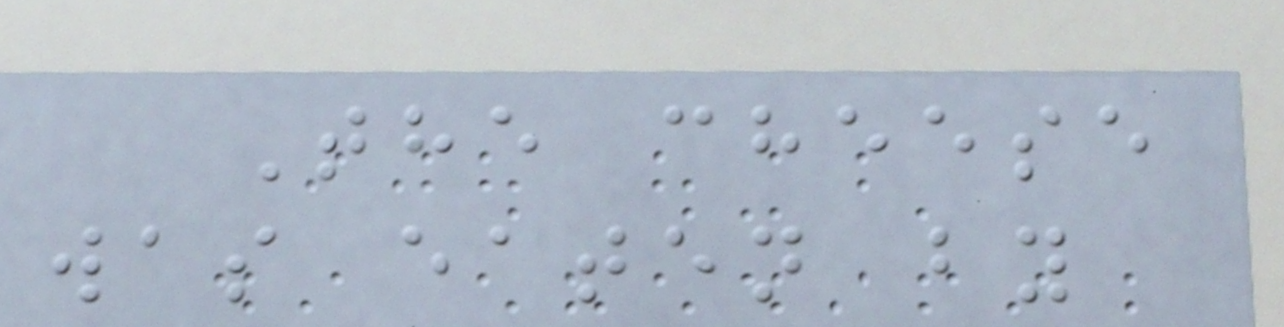The cheese
was eaten by
